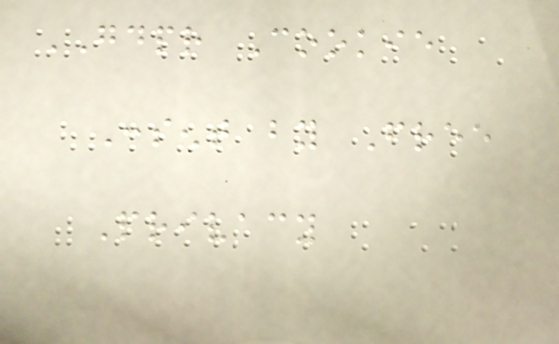GDPR Cookie
Consent by Free
Privacy
